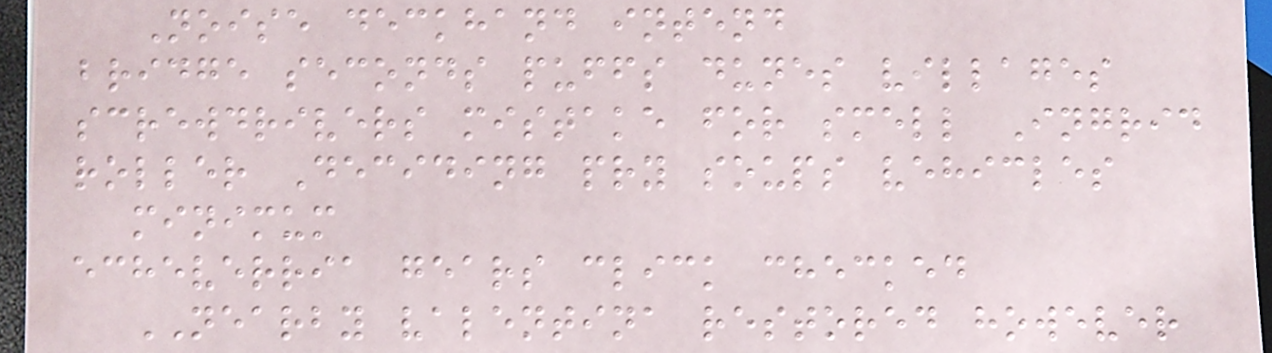Noise deckhand intend
bridge seconds puffs dunes villages
screwdrivers mistake for smell Ingrid
roller Deciding pry soups vehicles
minimum
echeverria gears click checked
NEARBY valentina restored however
